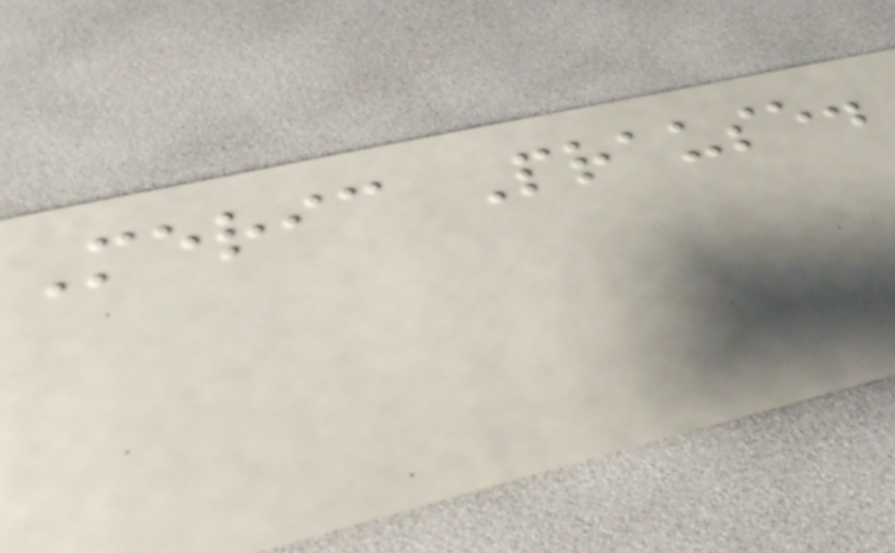Meric Prause.
